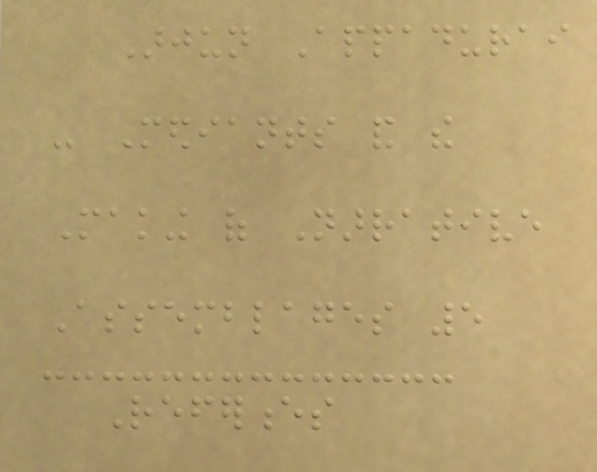Arjun Appadurai
- Mediants and the
Making of Narrative
Assemblages 5
References
